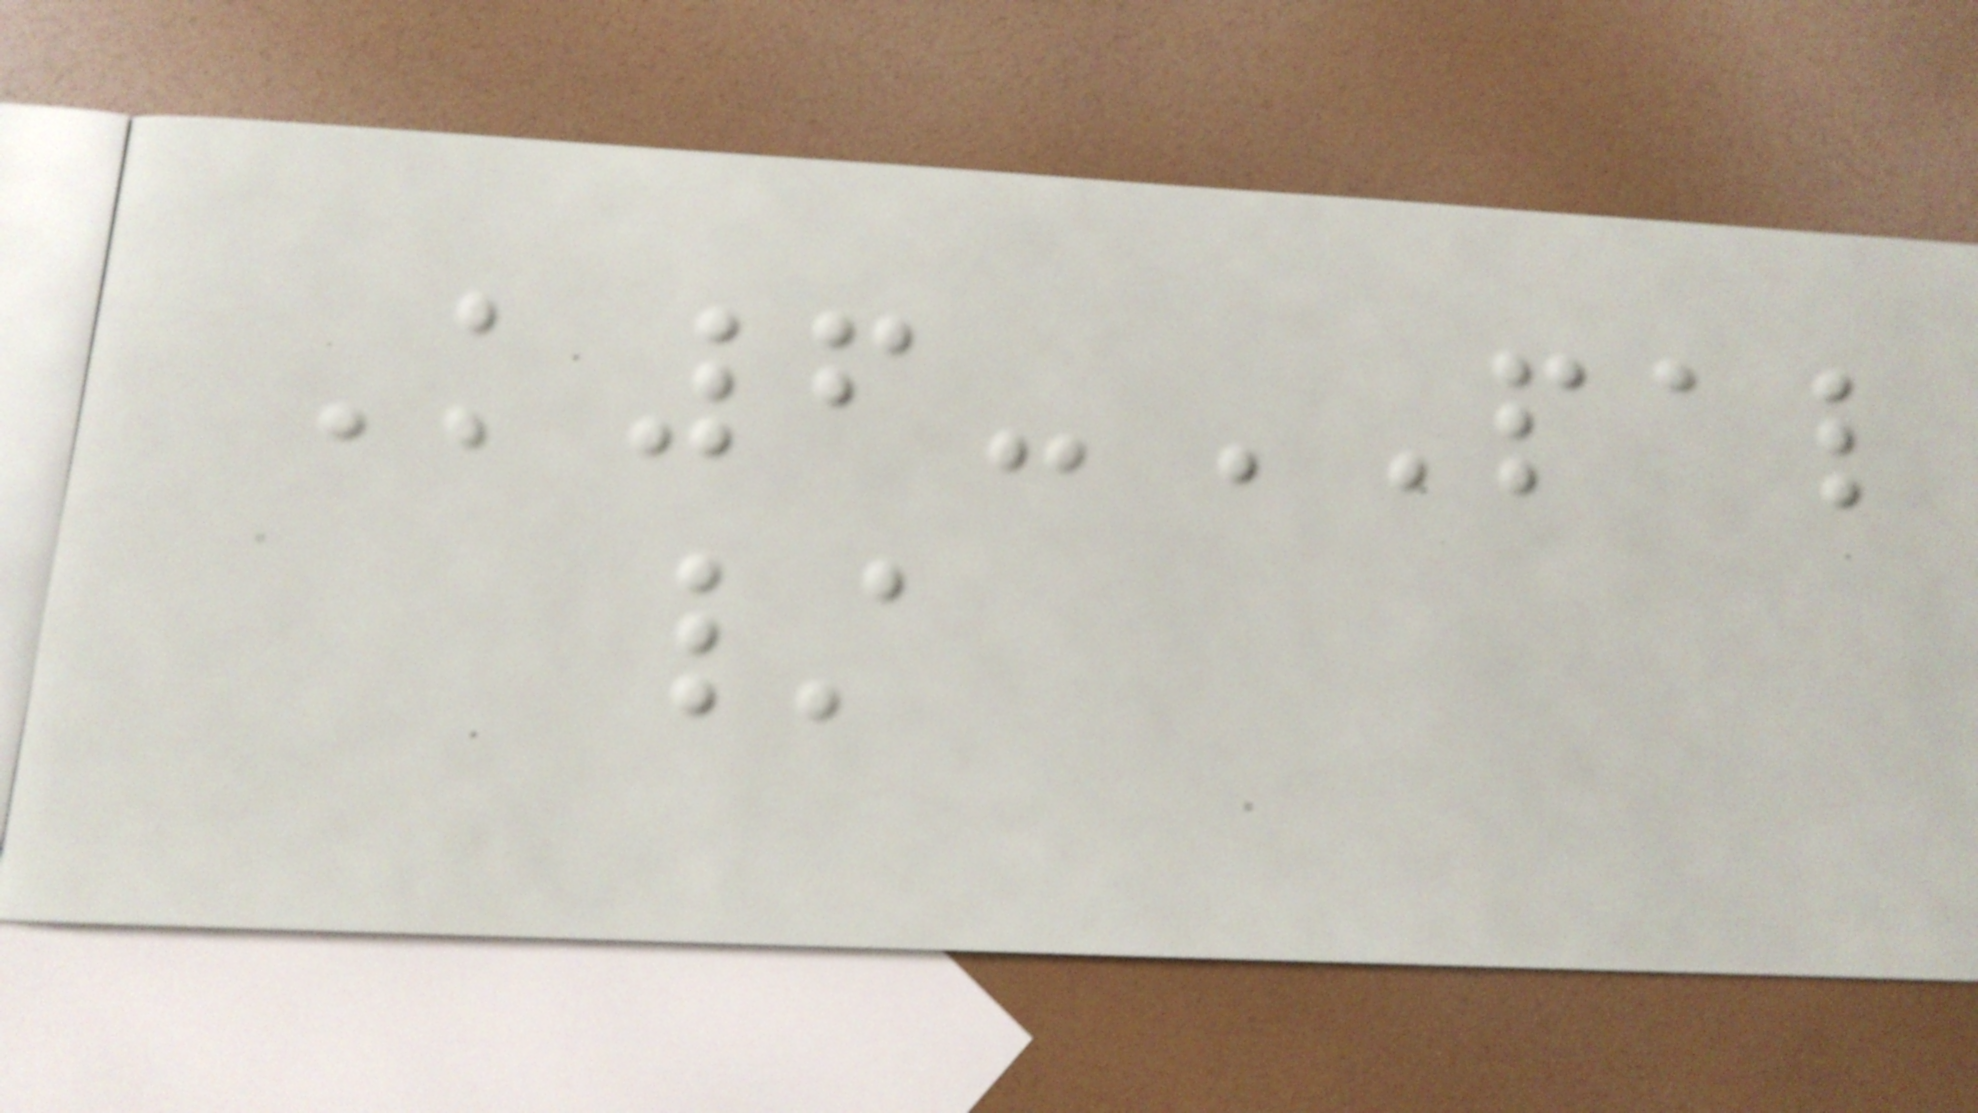K6-PAL
/
